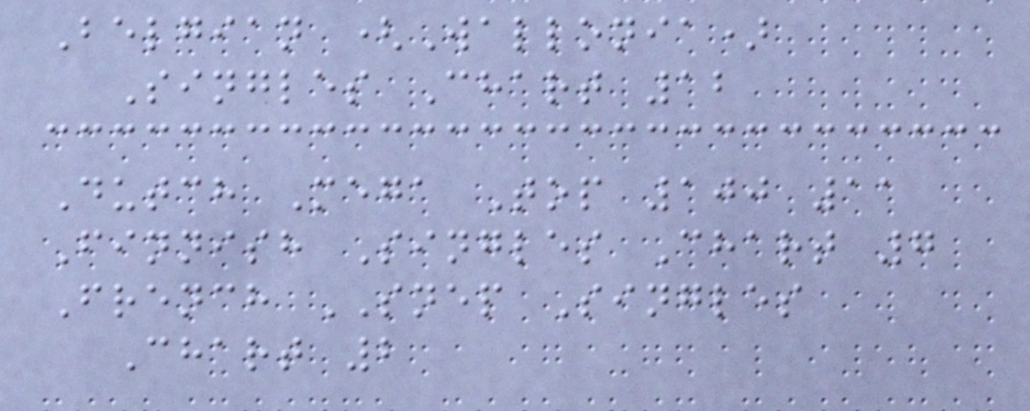Belgian (Wallonia)
Singles Chart 12
Dutch Mega Top 100 11
Finnish Singles Chart 7
French SNEP Singles
Chart 2
